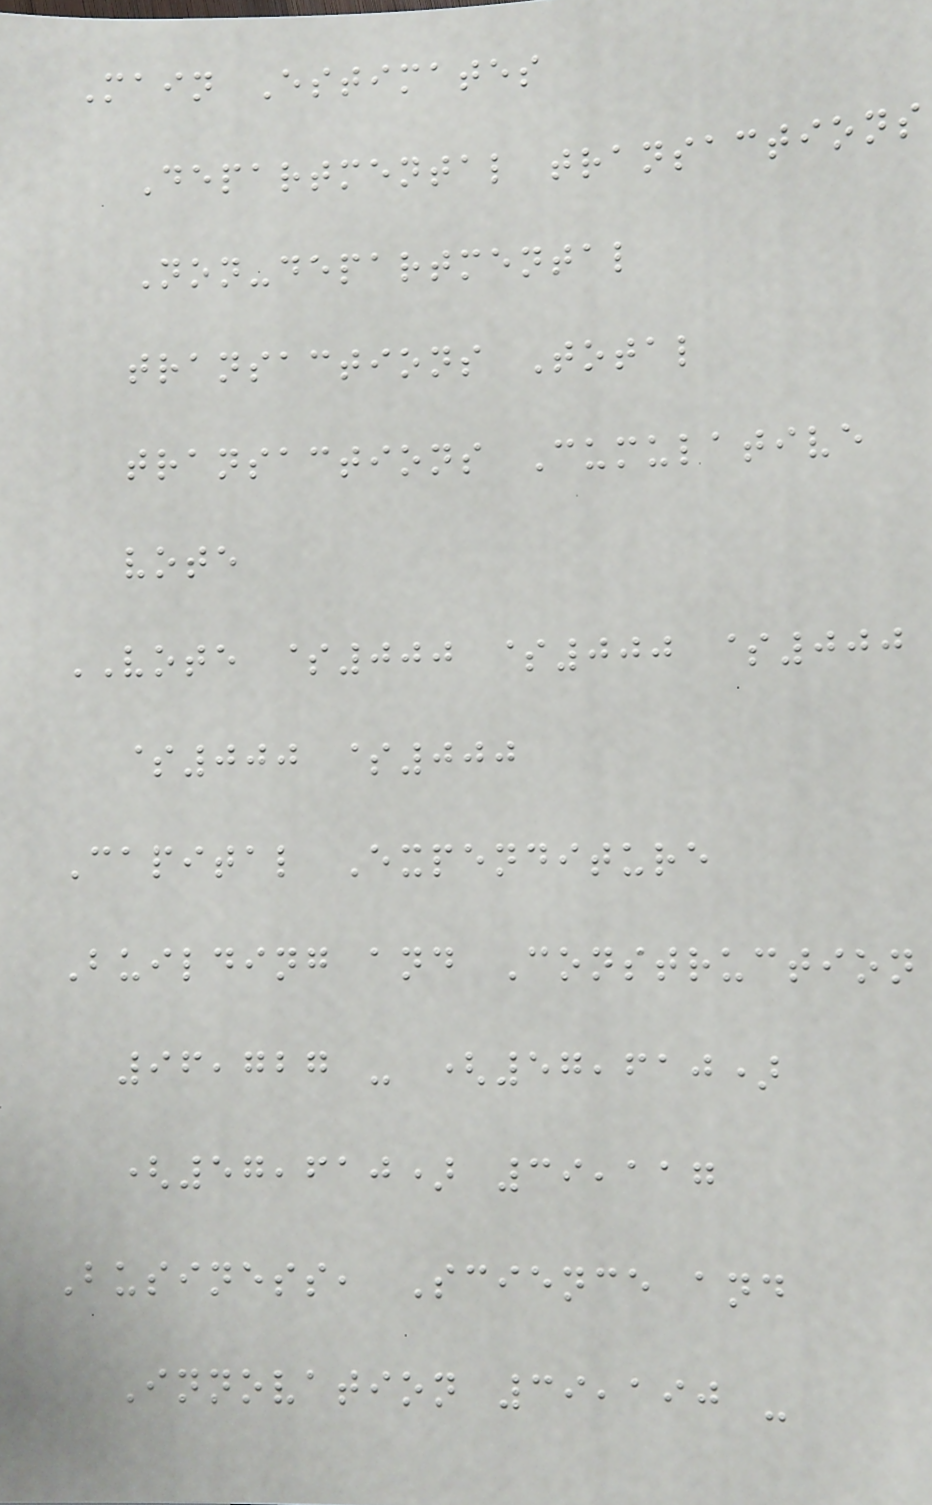Main Estimates
Departmental transactions
Non-departmental
transactions Total
transactions Cumulative
vote
VOTE $000 $000 $000
$000 $000
Capital Expenditure
Building and Construction
96,727 - (57,610)
(57,610) 39,117
Business, Science and
Innovation 39,190 -
